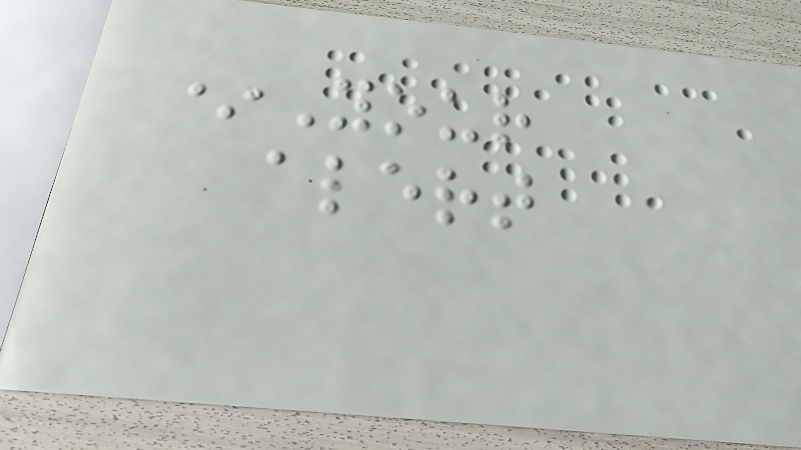*Your
alert
